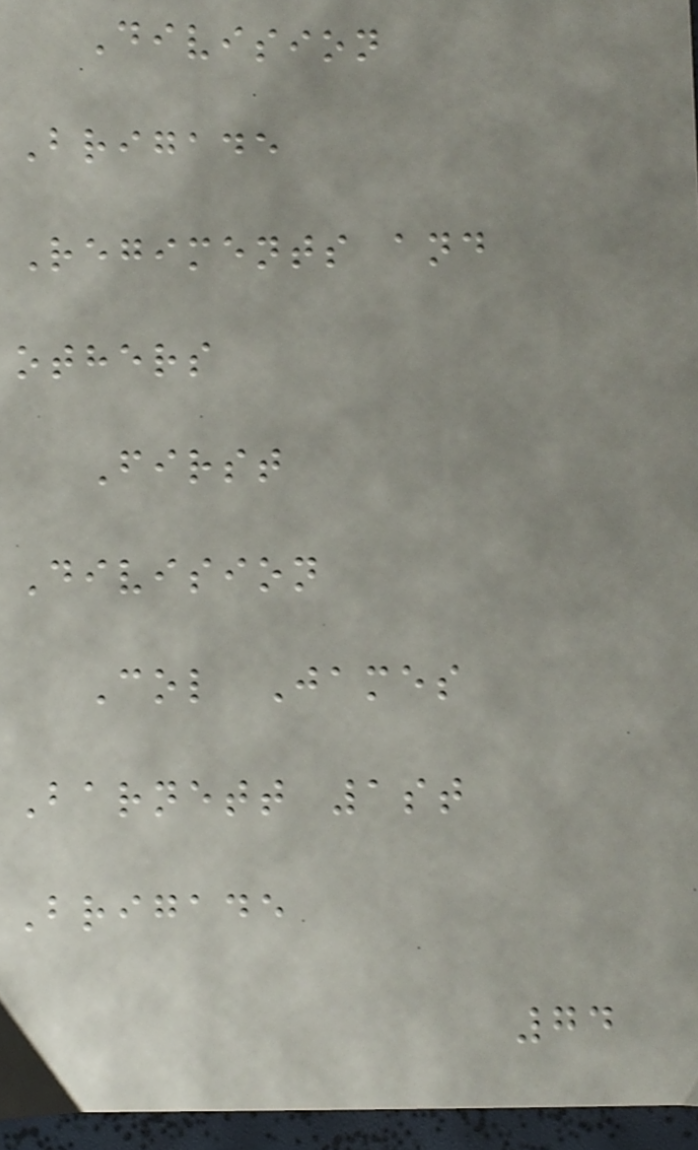Division
Brigade
Regiments and
others
First
Division
Col James
Barnett 1st
Brigade
74
